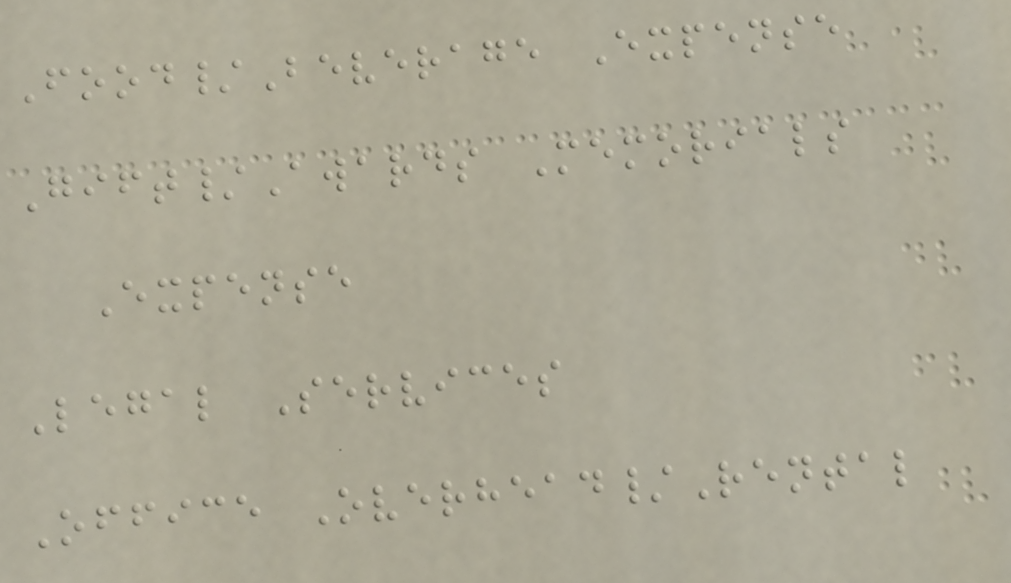Food/Beverage Expense
Gift/Awards Memorials
Expense
Legal Services
Office Overhead/Rental
